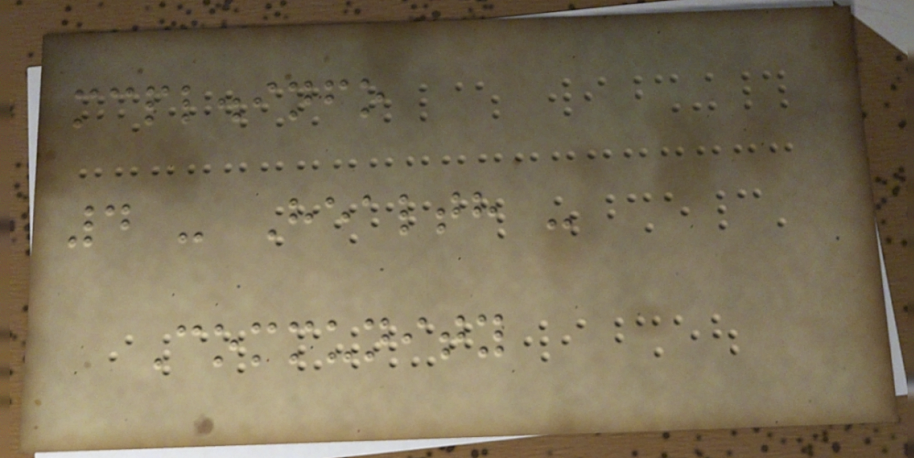mcpl.info
4 - Health -
Community
